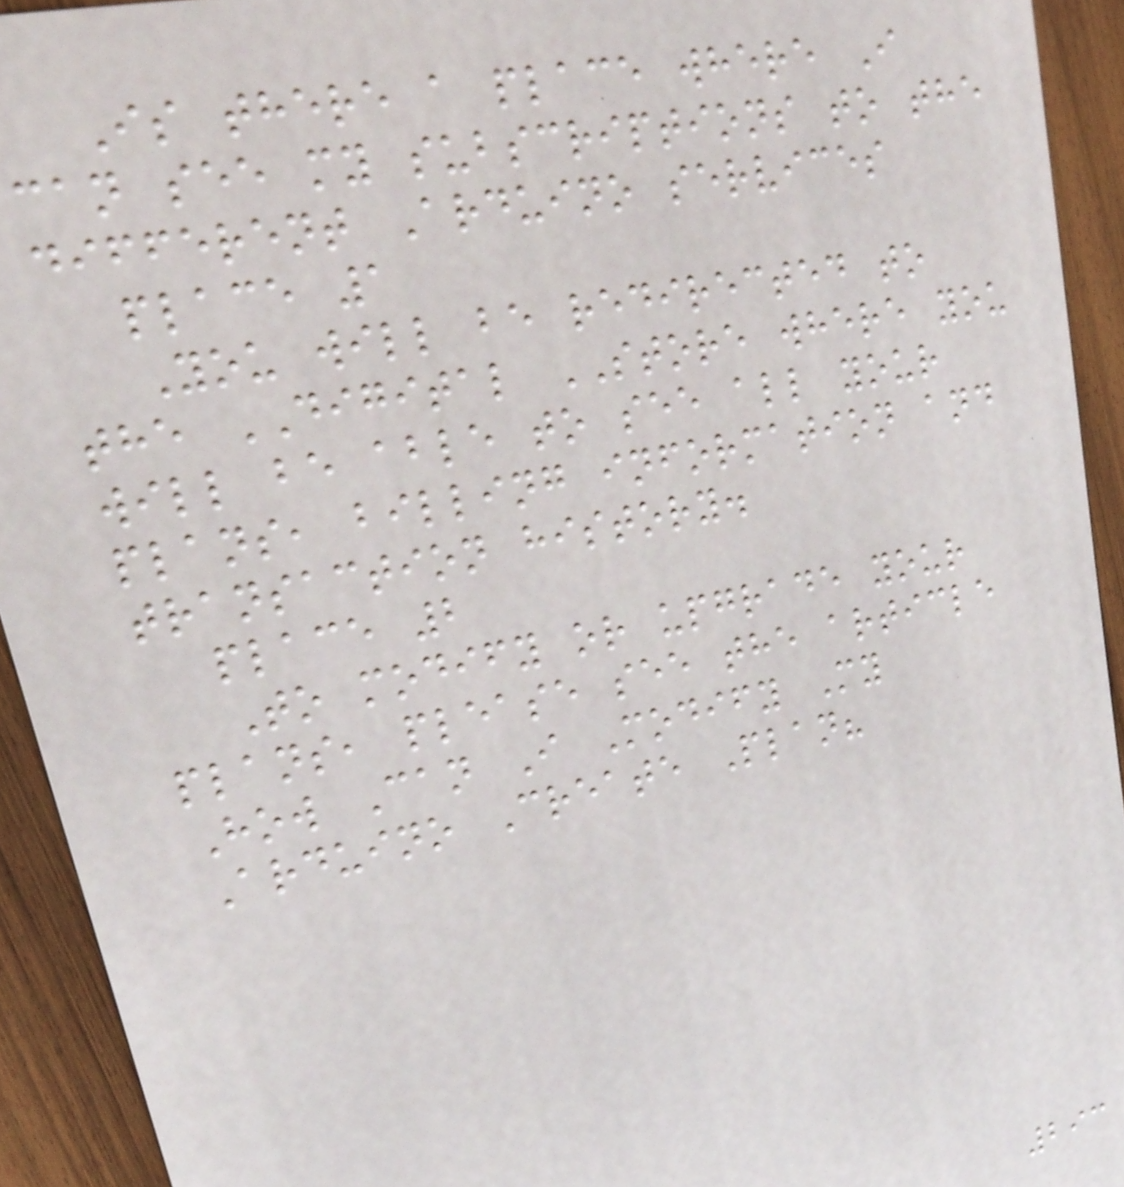Is there a place where I
can see my subscriptions to the
different Arduino services
place 1
You will be redirected to
the DIGITAL STORE where you
will be able to see all your
plans, billing information and
transaction history.
place 2
To modify or upgrade your
plans, please see the article
How Can I Modify My
Arduino Create Plan?
293
